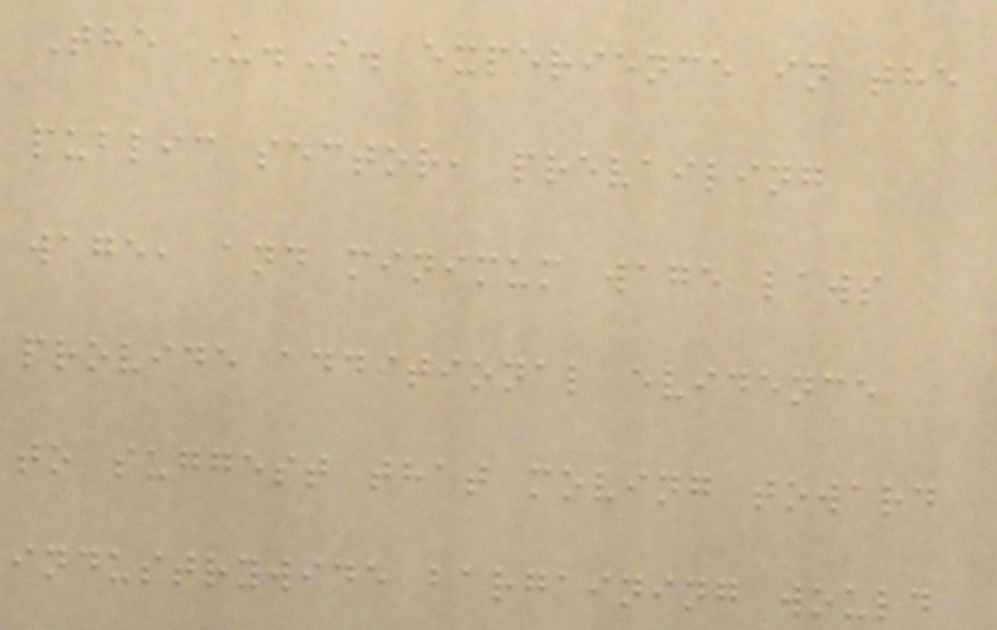The U.S. experience in the
public sector, prevailing
wage, and minimum wage laws
provide additional evidence
to suggest that moving toward
industrywide bargaining would
